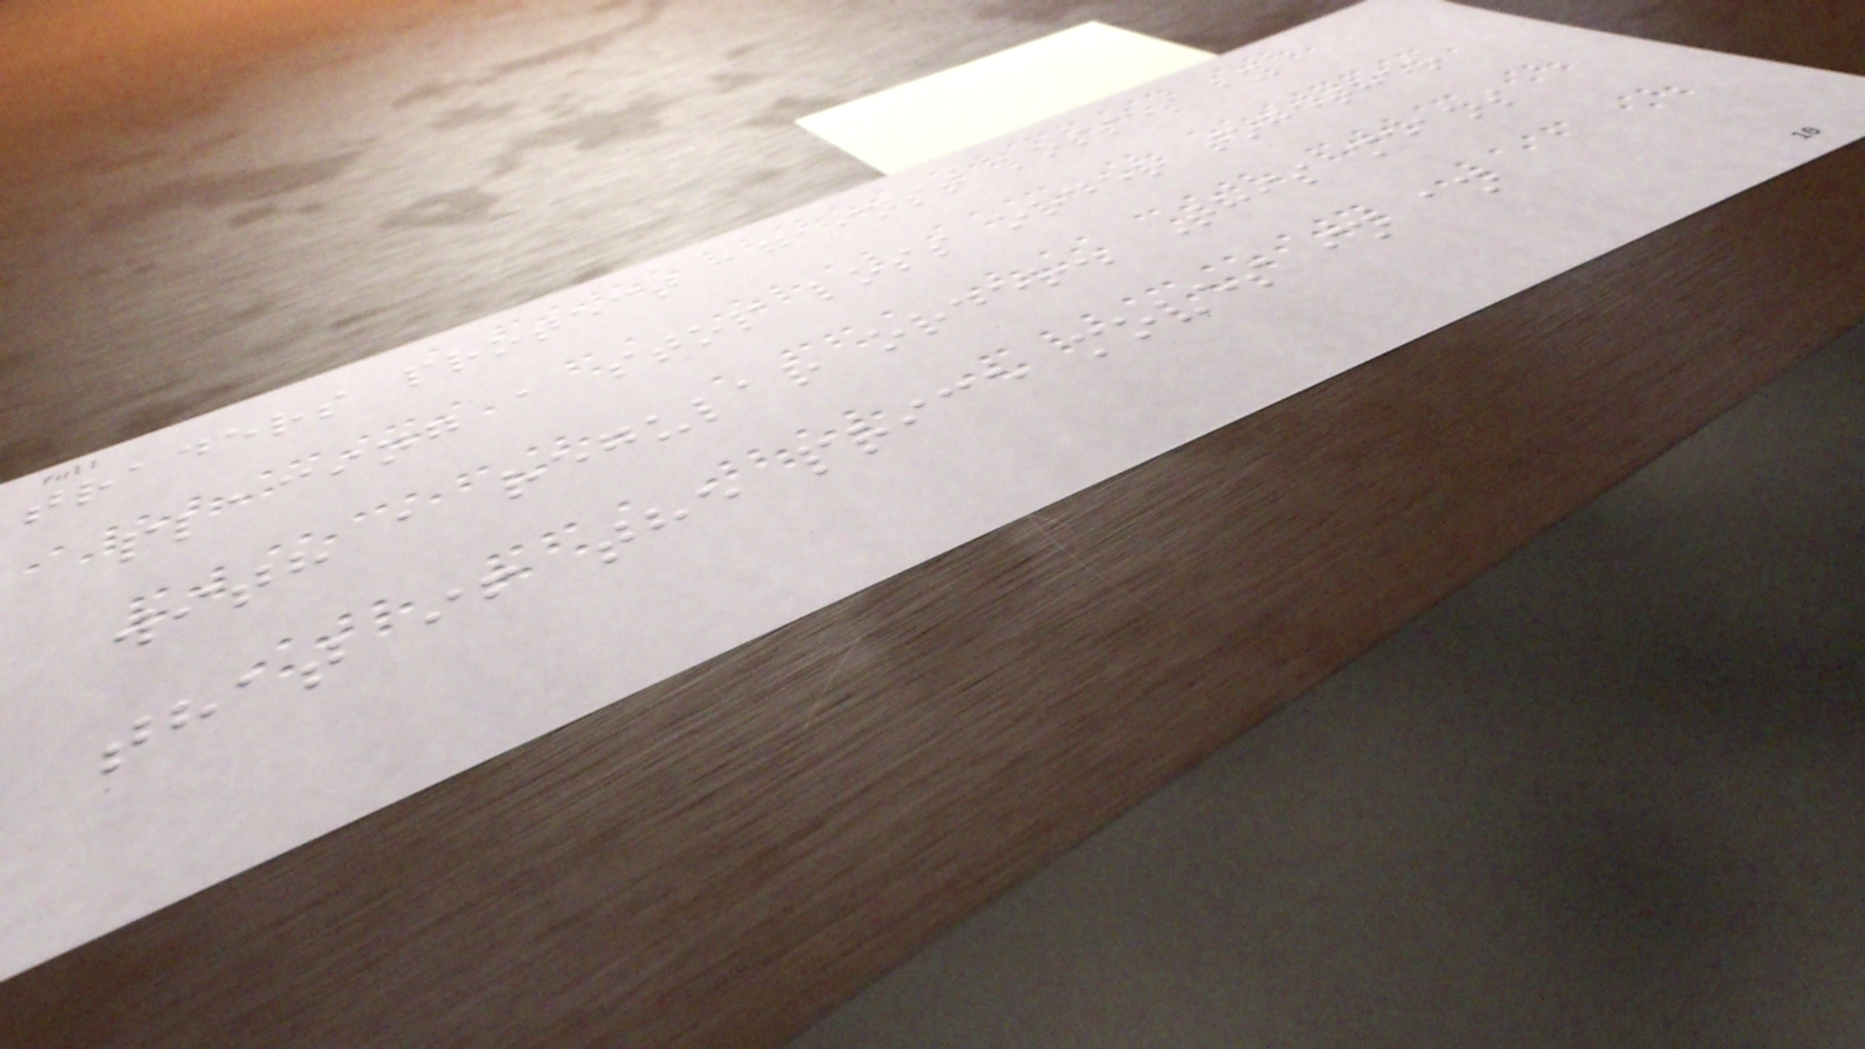traders protect against losses by
placing a stop loss order together
with a regular order. This means
that if the price moves in an
